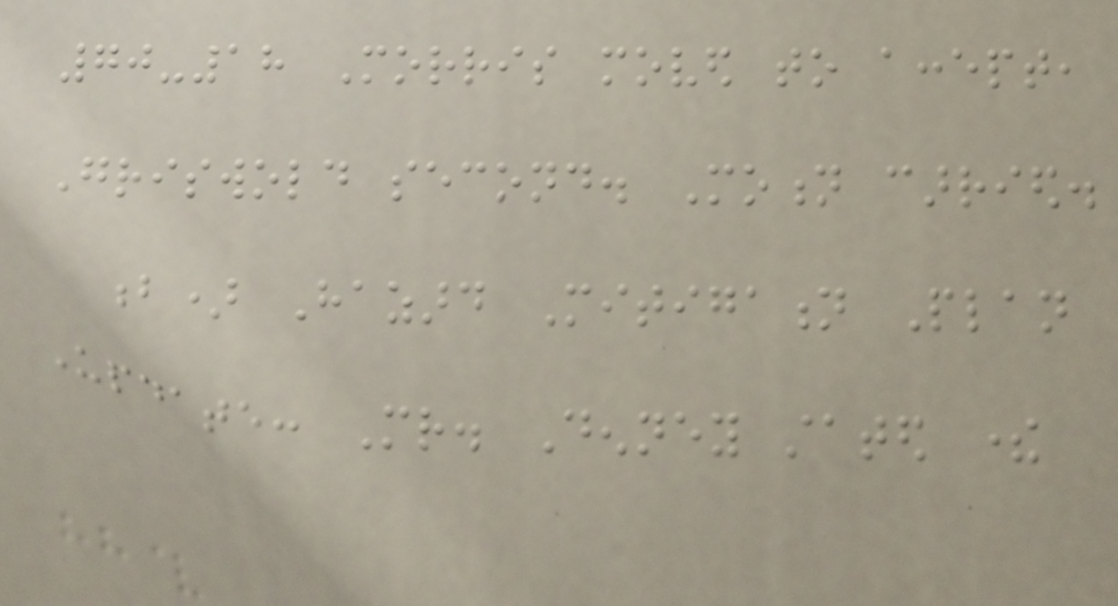70-18 Morris moved to accept,
Griswold second. Motion carried.
b) Hazard Mitigation Plan
Update: Mr. Denney stated there
